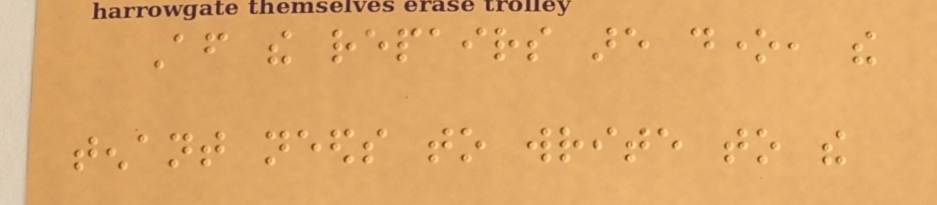After the repairs are done, the
tenant needs to write to the
